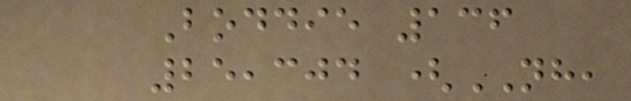Boddie 136
25,304 (NH,
